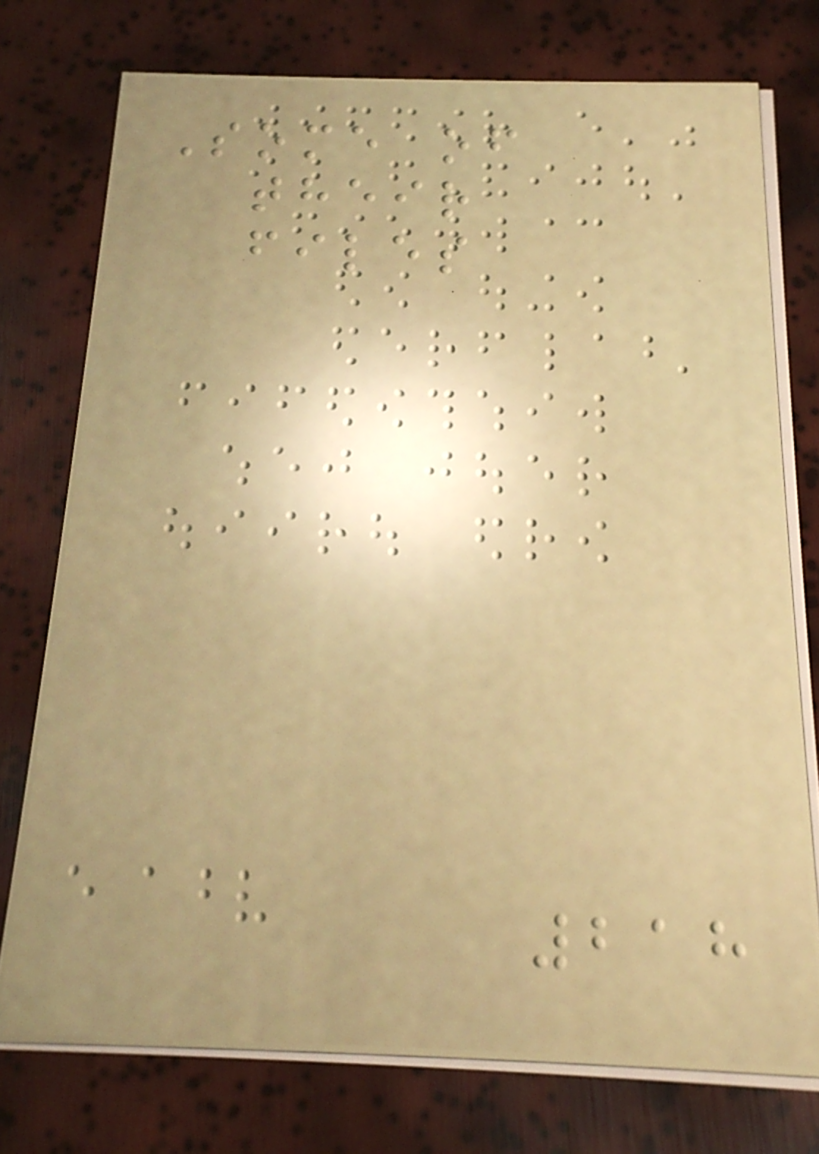Some of
their
files
218
